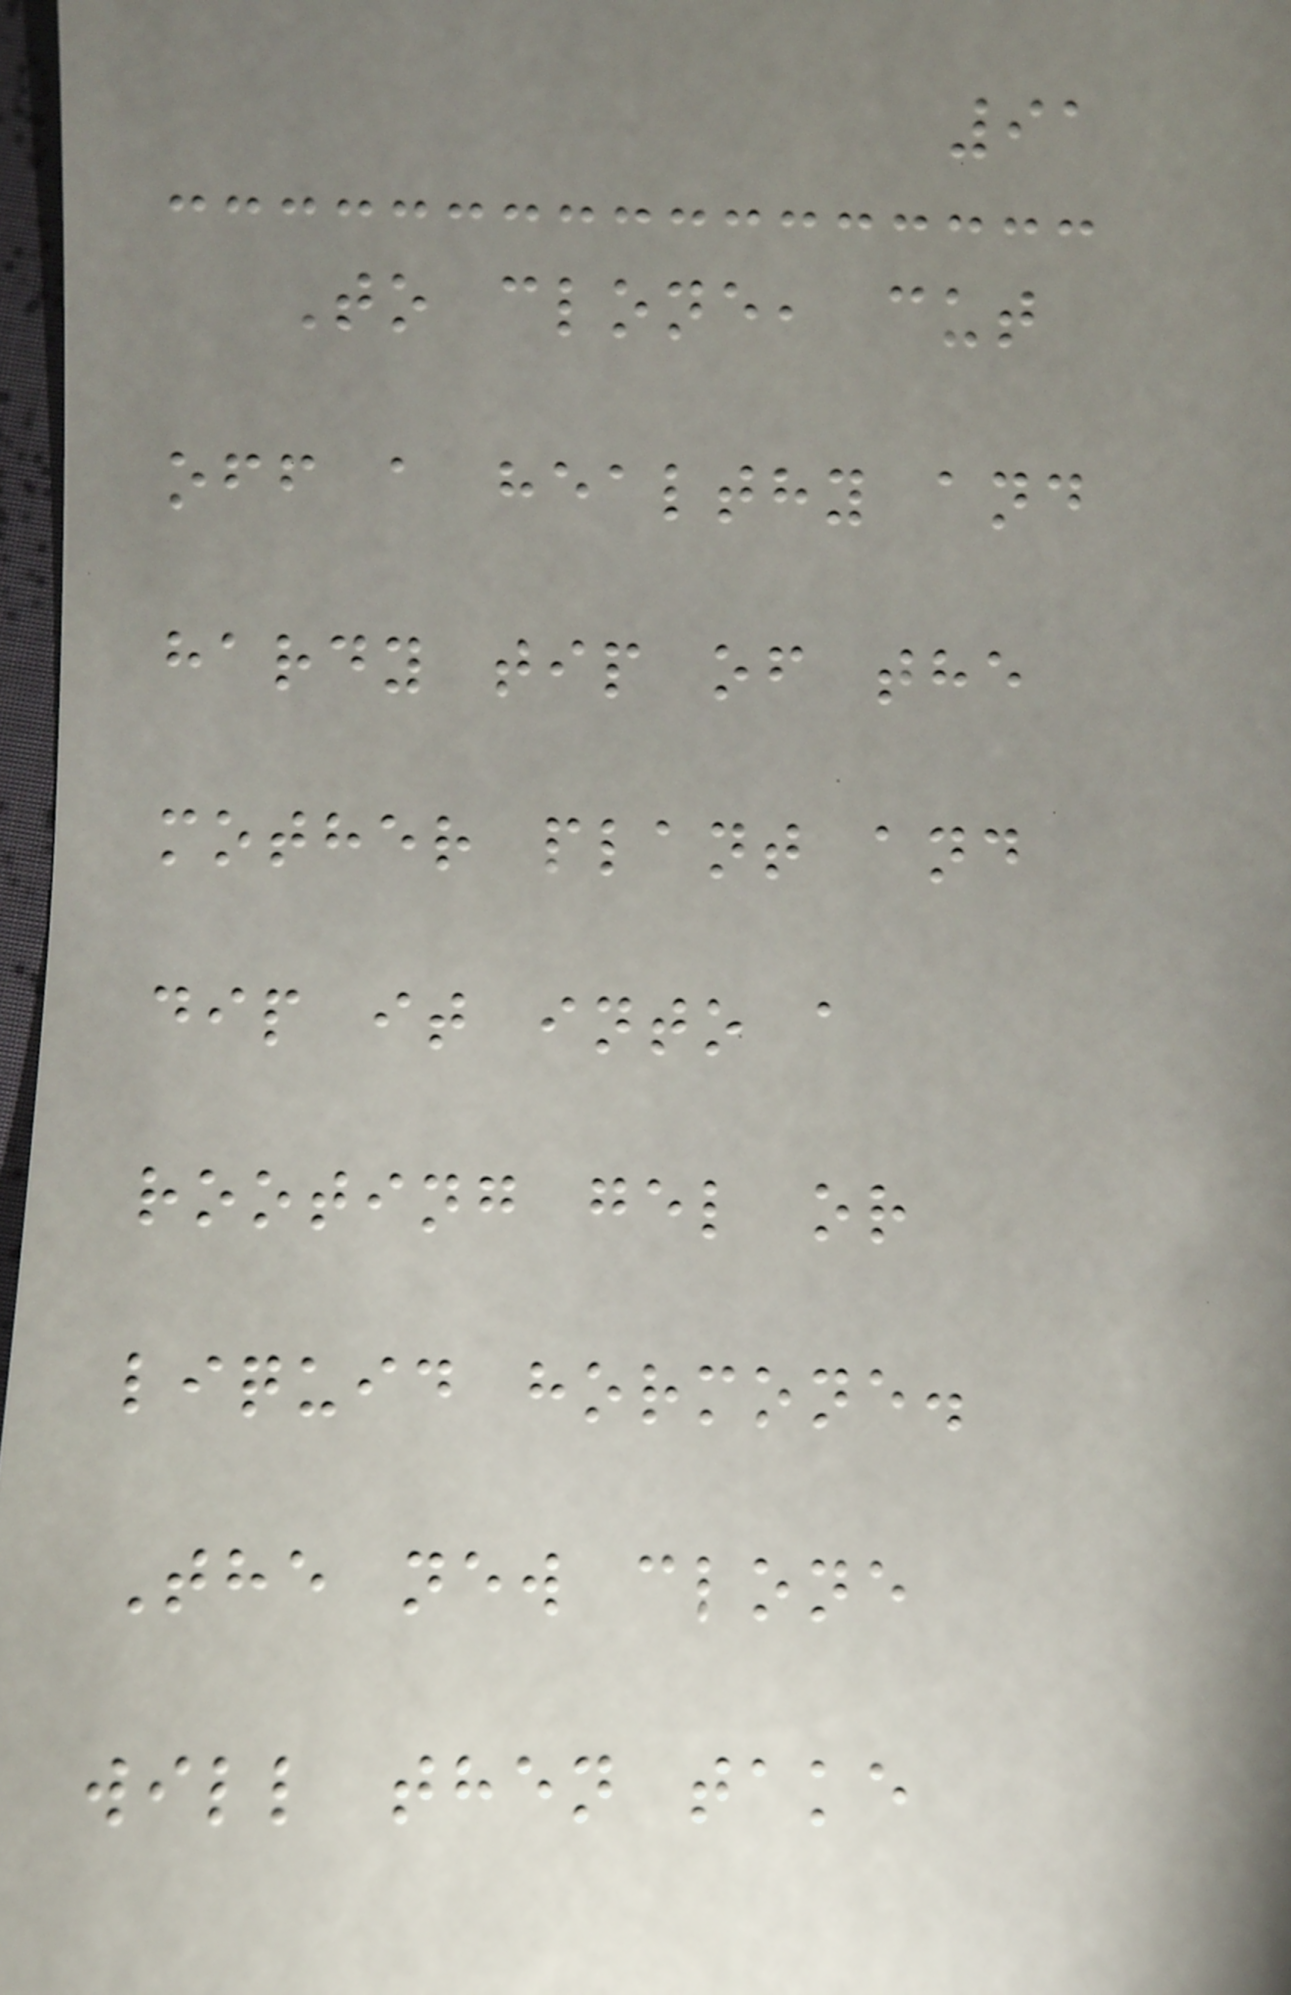91
To clone, cut
off a healthy and
hardy tip of the
mother plant and
dip it into a
rooting gel or
liquid hormone.
The new clone
will then take
